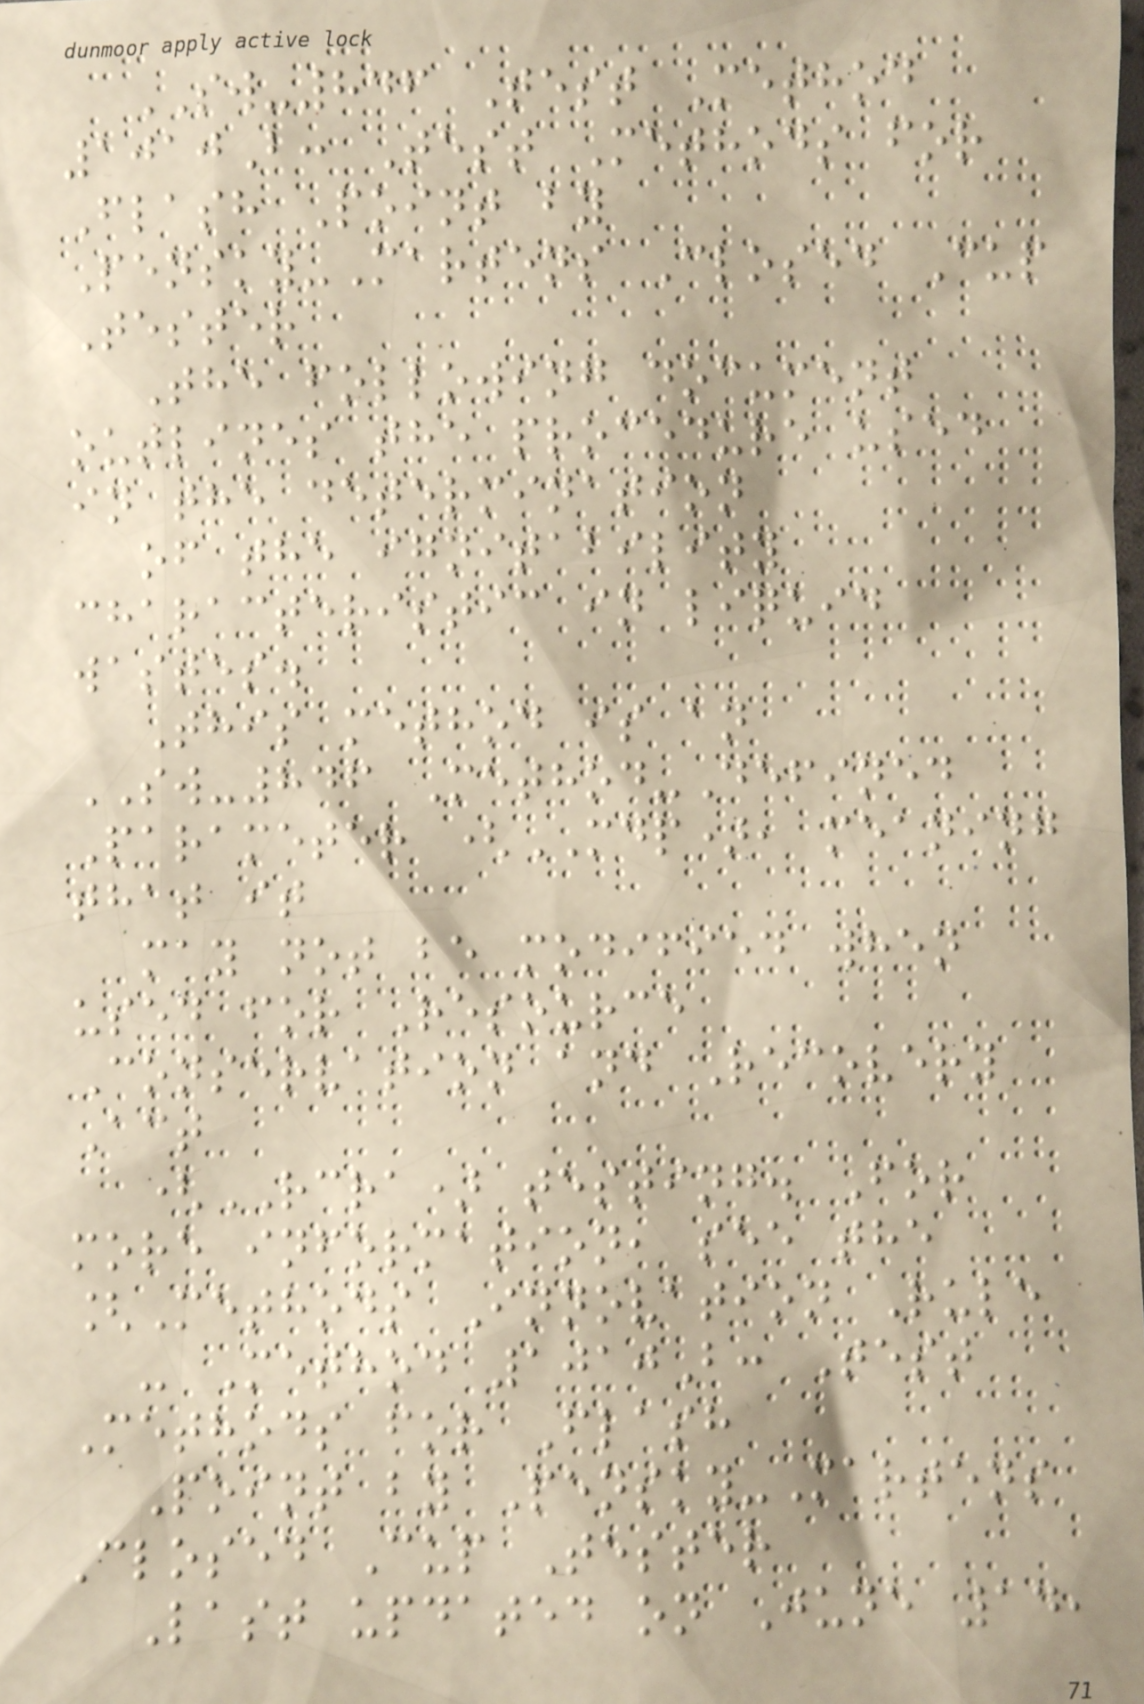SW-846 Test Method
1010B: Test Methods for
Flash Point by
Pensky-Martens Closed Cup
Tester
The following document
outlines the procedure used
in the determination
of the ignitability
characteristic in liquid
wastes.
This method is an
SW-846 Method-Defined
Parameter (MDP), meaning
that it
may not be modified when
used for Resource
Conservation and Recovery
Act
(RCRA) testing. For
more information, see the
[Methods Innovation Rule
- Method 1010B: Test
Methods for Flash
Point by Pensky-Martens
Closed Cup Tester
Last updated on June 14,
